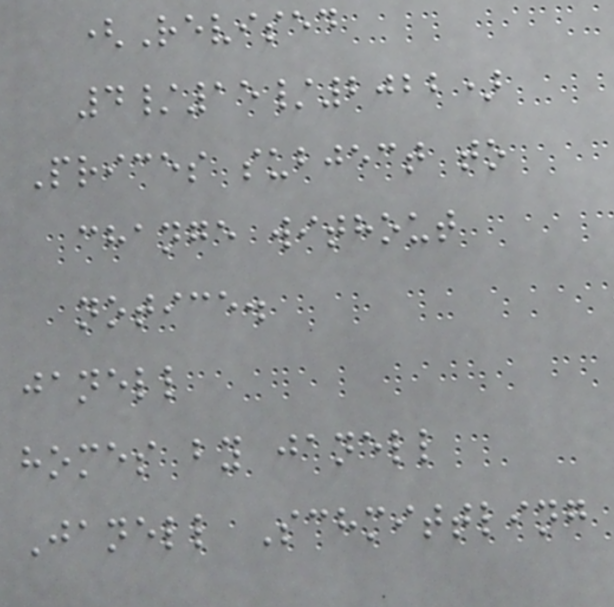(Revised
4/15/2022)
Prices subject to
change without
notice.
janell
homes by janell
Janell Schmittling
